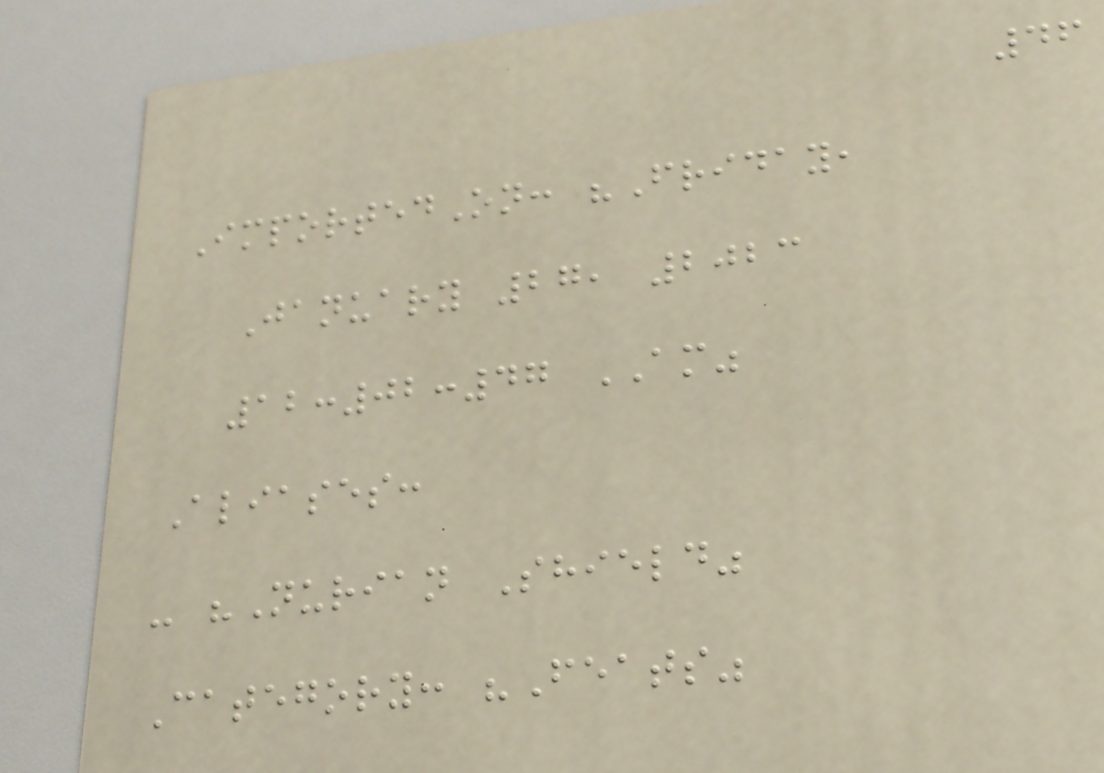46
ImportedOn: "Friday,
January 27, 2023
12:02:47 AM"
Aliases:
- "Nurian Shield"
Category: "Feats"
